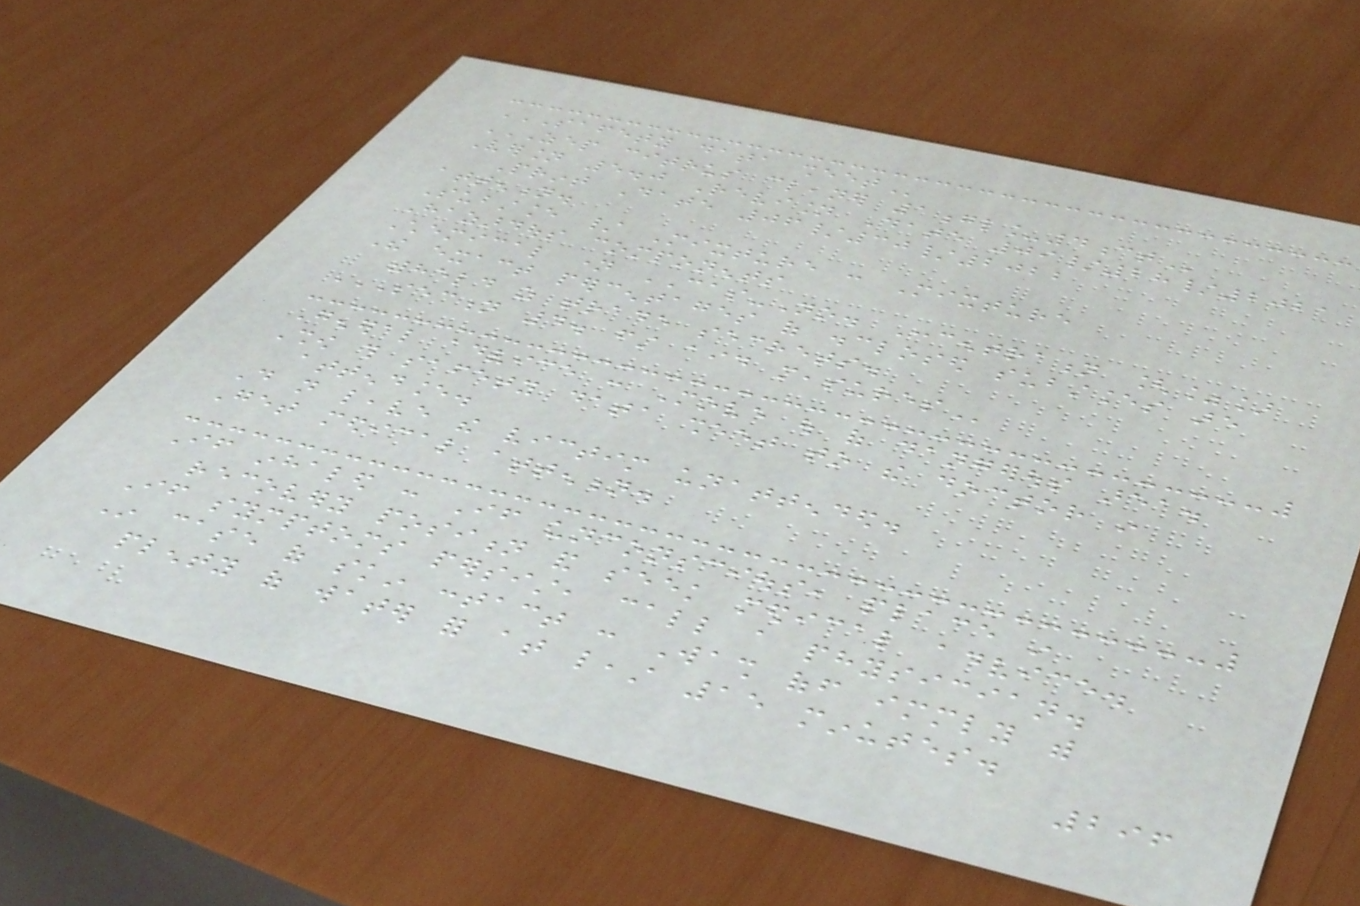SAFETY DATA SHEET
ZEP CITRUS CLEANER 1GL_4CT
Version 5.0 Revision Date 09/28/2021
Print Date 06/30/2022
attention.
Substance / Mixture : Mixture
Hazardous components
Chemical name CAS-No. Concentration [%]
The exact percentages of disclosed substances are
withheld as trade secrets.
SECTION 4. FIRST AID MEASURES
General advice : Move out of dangerous area.
Show this safety data sheet to the doctor in
attendance.
Do not leave the victim unattended.
Get medical attention.
If inhaled : If unconscious, place in
recovery position and seek medical advice.
If symptoms persist, call a physician.
In case of skin contact : Wash off immediately with
plenty of water for at least 15 minutes.
296
